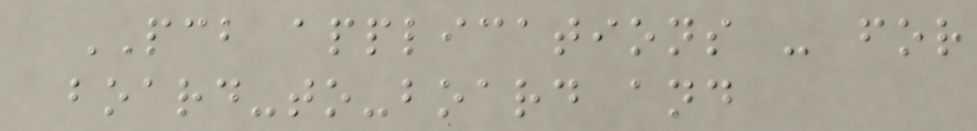PCB applications - for
board-to-board and
